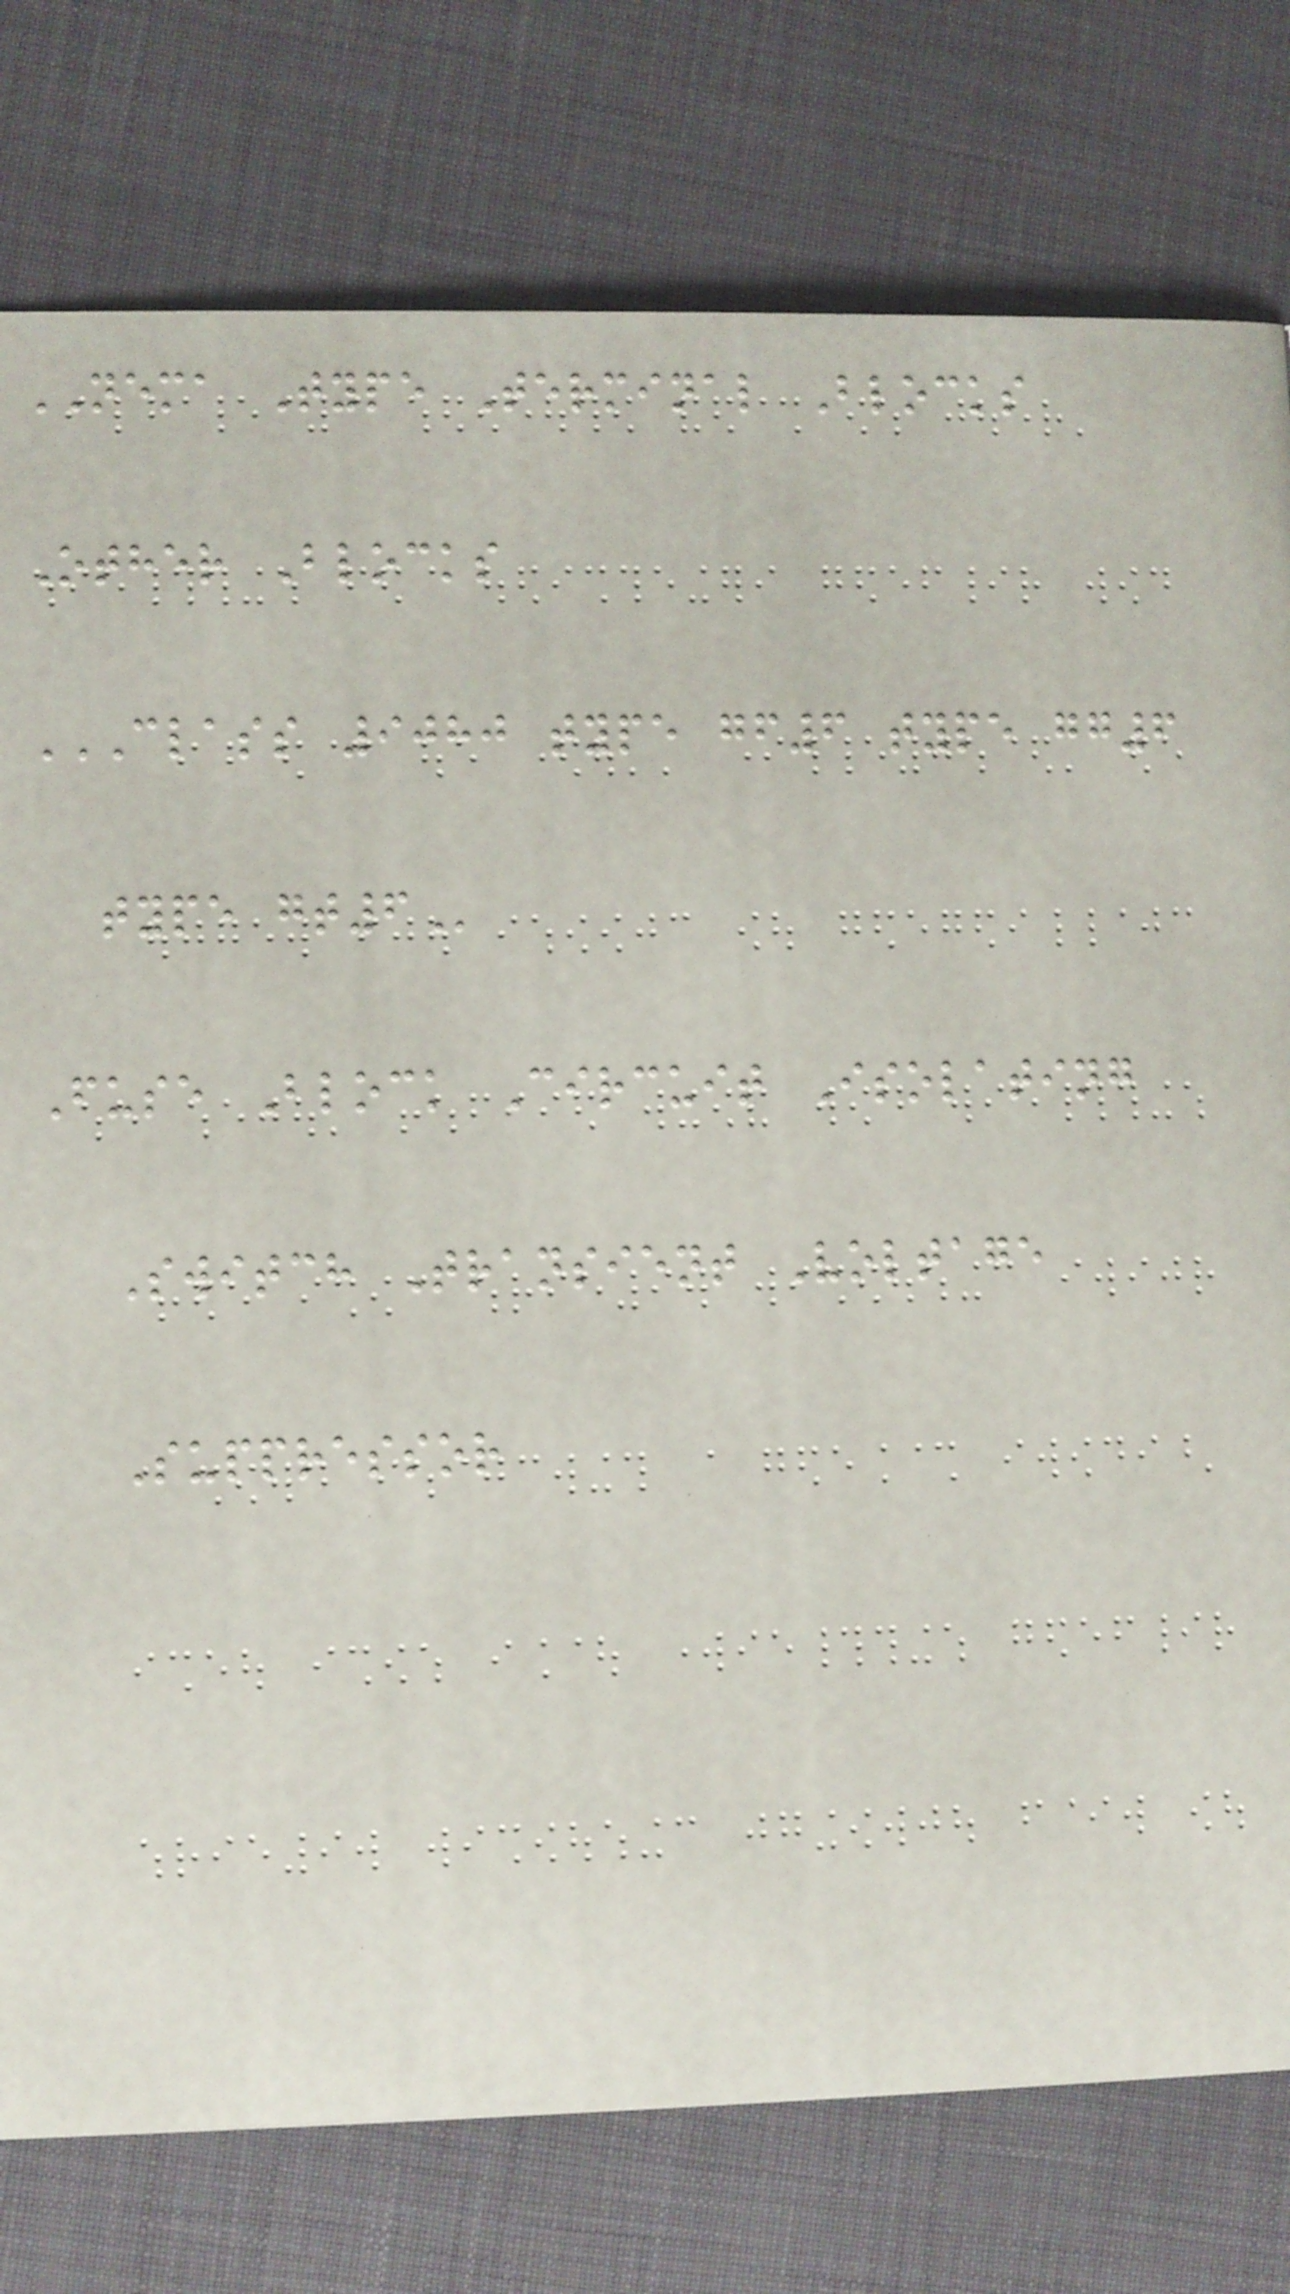NEMA Type Terminal Blocks
Other Blocks
CLASS 9080 TYPE GF6 TYPE GG6
TYPE GT6
Fuse Block Circuit Isolating
Switch Transient Voltage
Suppressor
